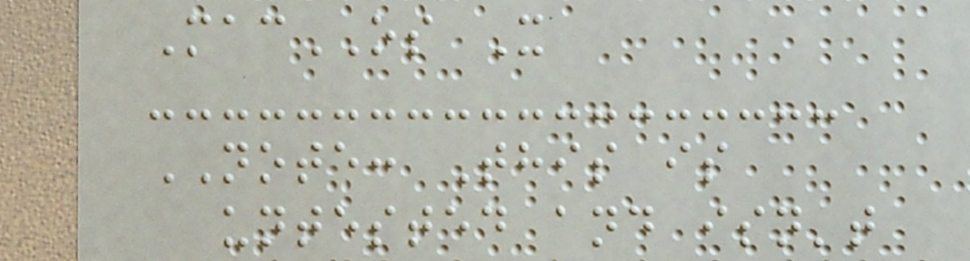MacOS X
NOTE: This is
untested and isn't
